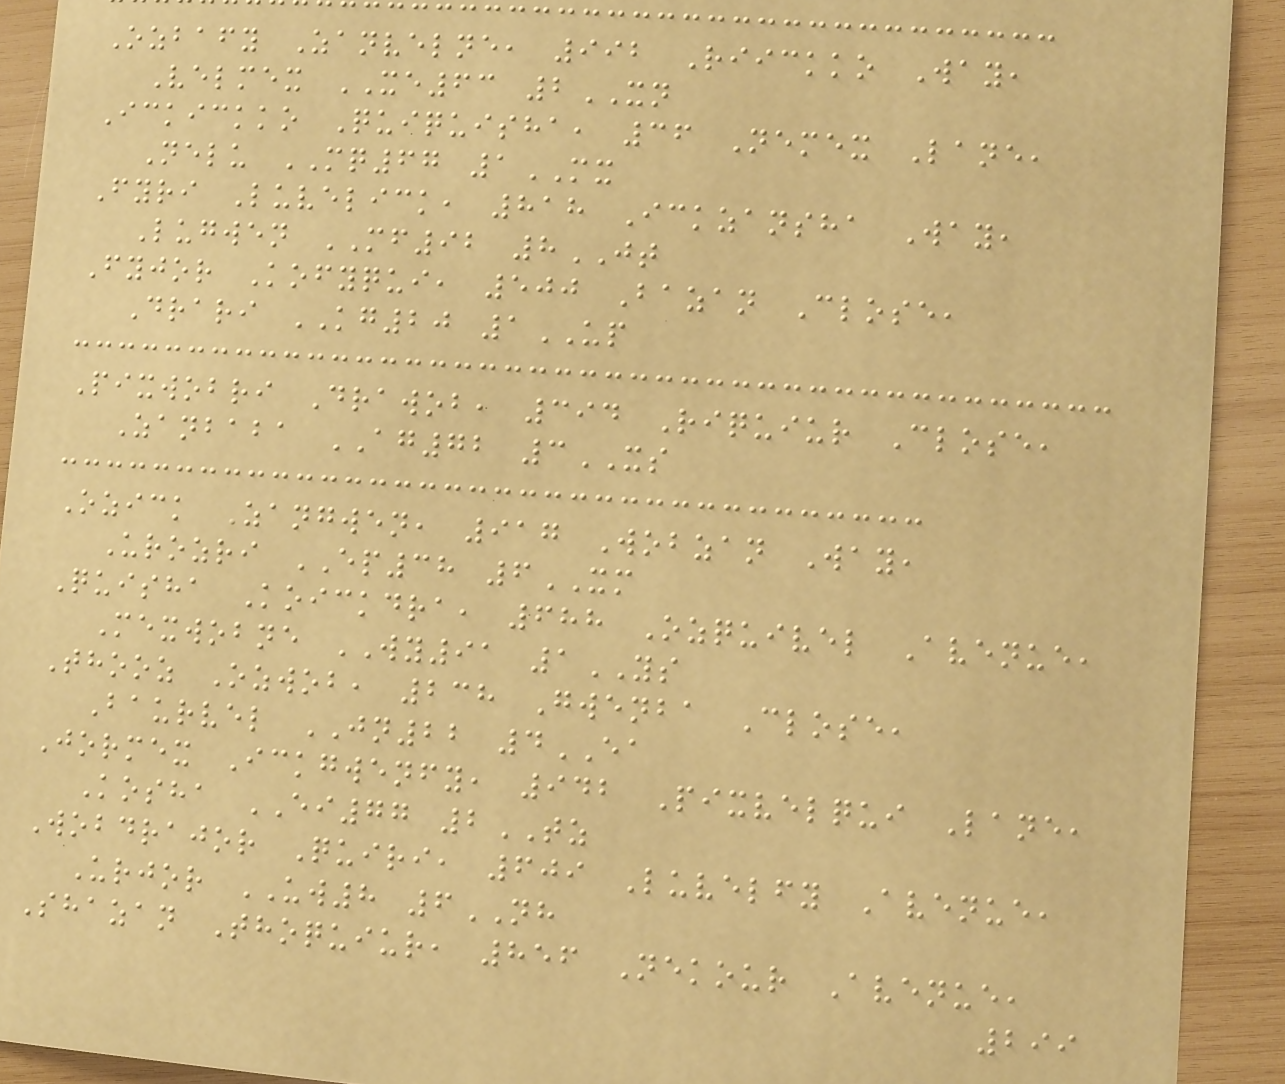Ozbafy Zanvelne, 992 Riickko Way,
Velmex XE63 2XN
Ickickko Quiquisha, 36 Nemex Lane,
Nelu MQ67 1MX
Fyri Luvelick, 818 Ickzansha Way,
Lugwen MF92 8JT
Fyjor Kofyqui, 500 Bazan Close,
Drari KG20 1UP
Pixwobri Drawob, 394 Riquiur Close,
Zanbaba AG72 3XS
Ozick Zangwen, 917 Wobzan Way,
Urozri EP38 6XM
Quisha Koickdra, 688 Ozquivel Avenue,
Mexwobne WY91 1YS
Thooz Ozwob, 238 Gwenba Close,
Baurvel JN22 4EA
Jormex Ickgwenfy, 942 Pixvelqui Lane,
Kosha EI77 2TZ
Wobdrajor Quiri, 609 Luvelfy Avenue,
Urjor UW8 6NH
Shazan Thoquiur, 856 Nekour Avenue,
299
